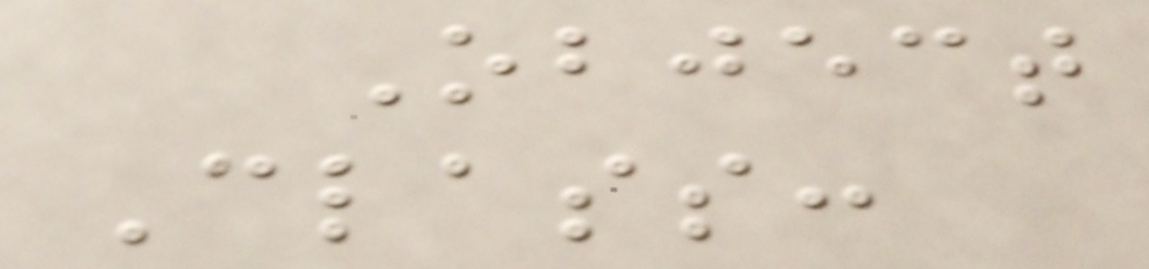Object
Class:
